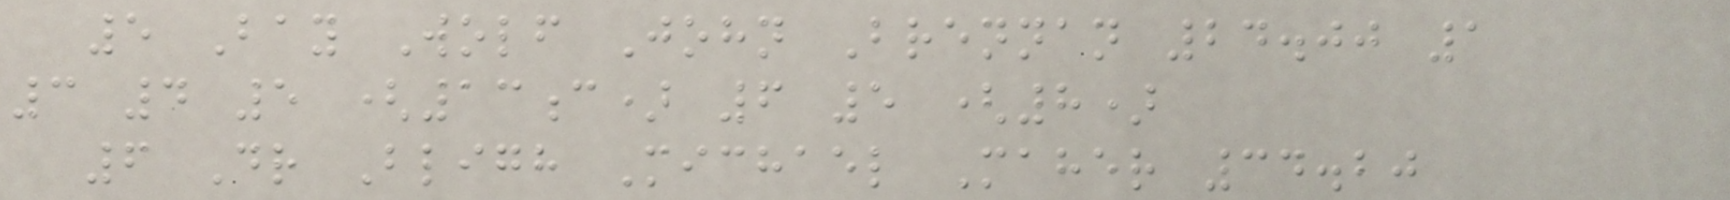5 Bay Wolf John Brennan 24.00 1
3 4 5 (13c) 6 5 (8)
6 Dr Bligh Michael Maher 34.20
